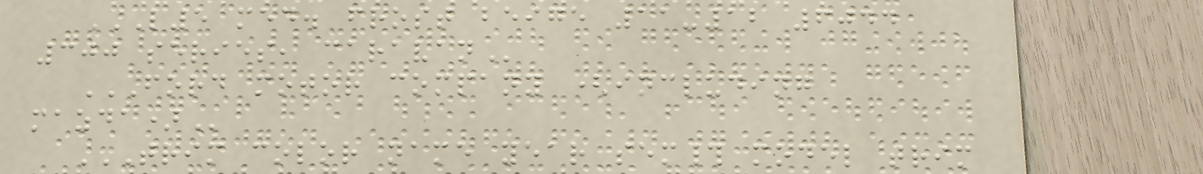L5 MED. FROST BEIGE 11-12 6044
300 SERIES, CARAVAN
FORD MOTOR COMPANY (INCLUDING
MAZDA)
TRIM COLOR NAME YEAR SEM# MODEL TRIM
